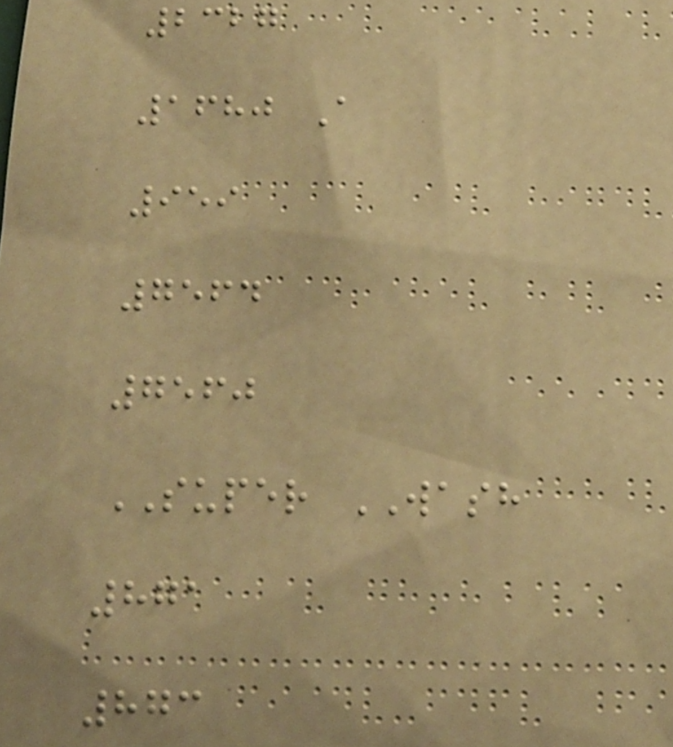2327
1680 A
959
7564
7560
SUPER WASH
871
873
